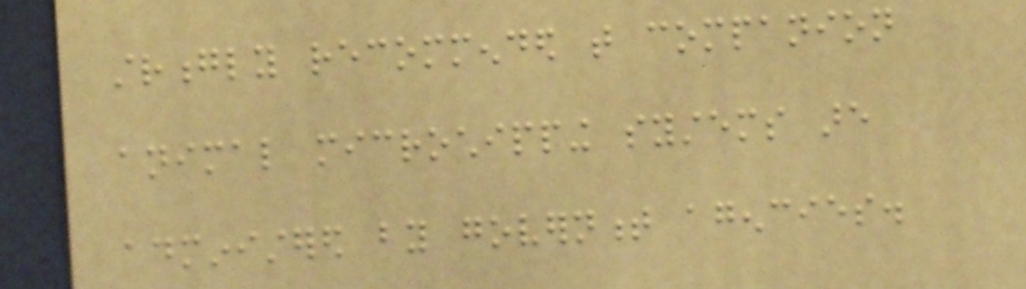strongly recommended that companion
animal microchipping systems are
administered by government agencies.
